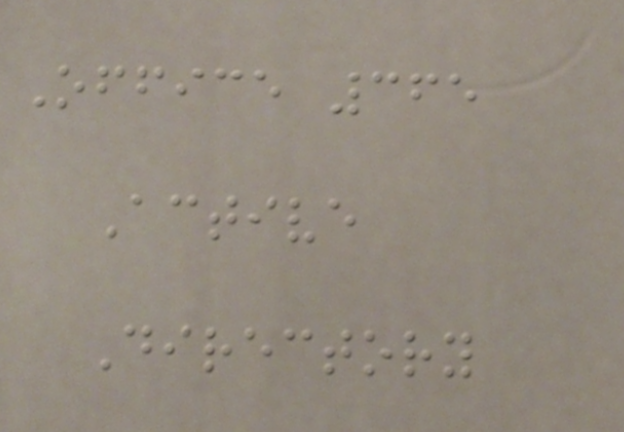Office 365
Active
Directory
